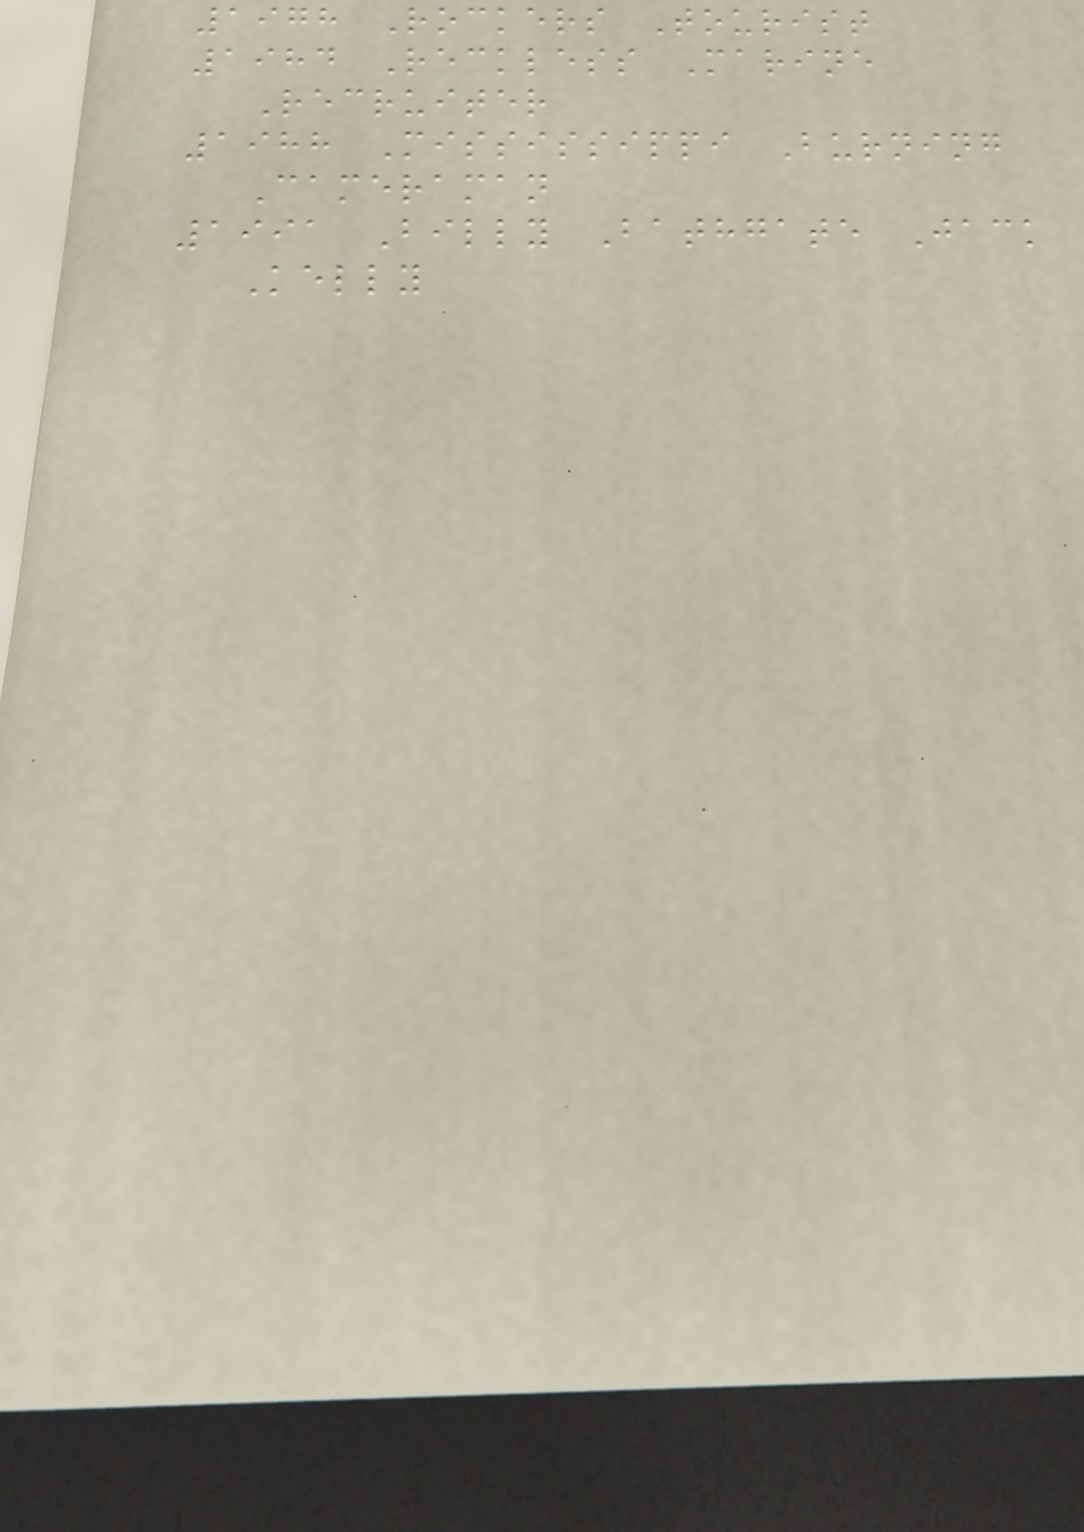1978 Rockers Tourist
1984 Reckless Marine
Recruiter
1988 Mississippi Burning
Cameraman
1991 Billy Bathgate Jack
Kelly
